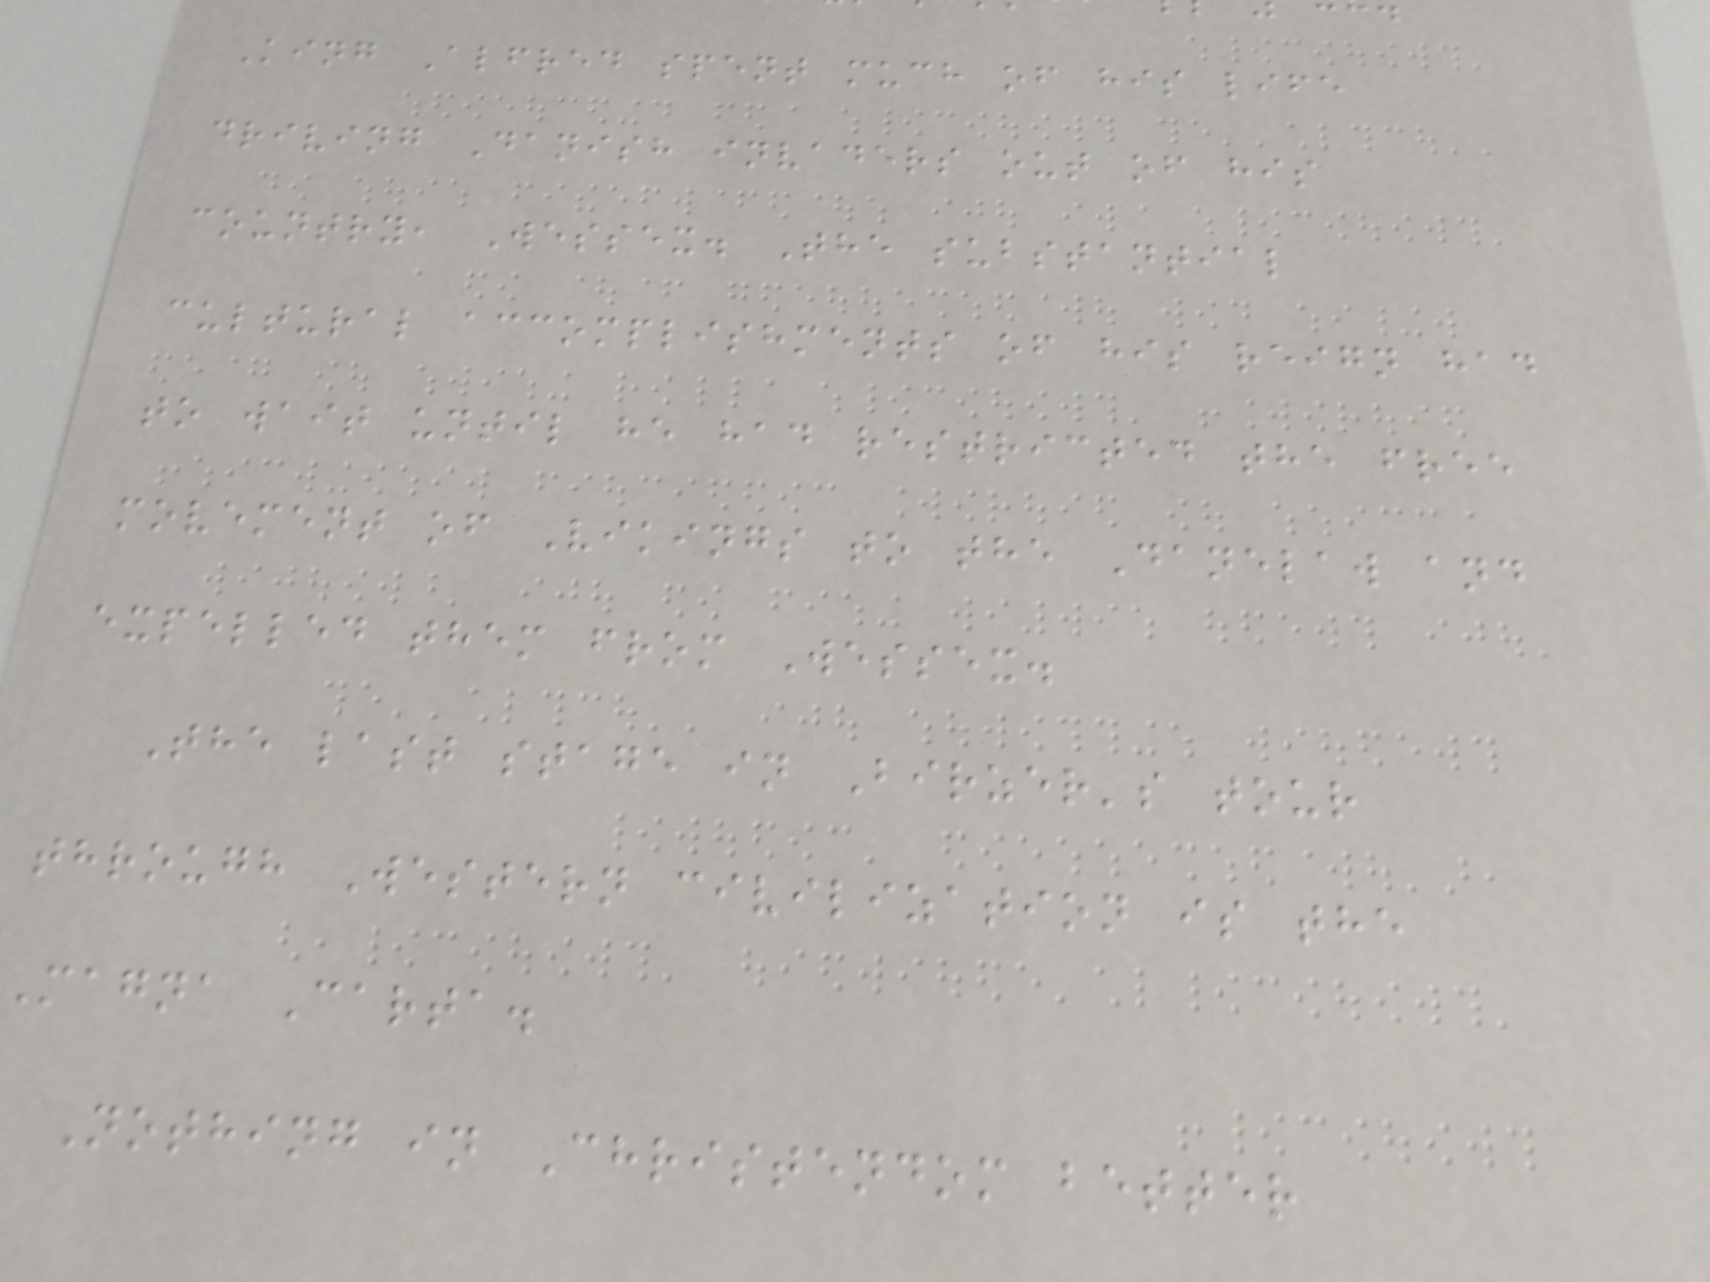King Alfred spent much of his life
driving Danish invaders out of his
country, Wessex. The substantial
cultural accomplishments of his reign had
to wait until he had restricted the free
movement of Vikings to the Danelaw and
expelled them from Wessex.
The last stage in Birzer's tour
through Western civilization is the
Magna Carta.
Nothing in Christendom better
